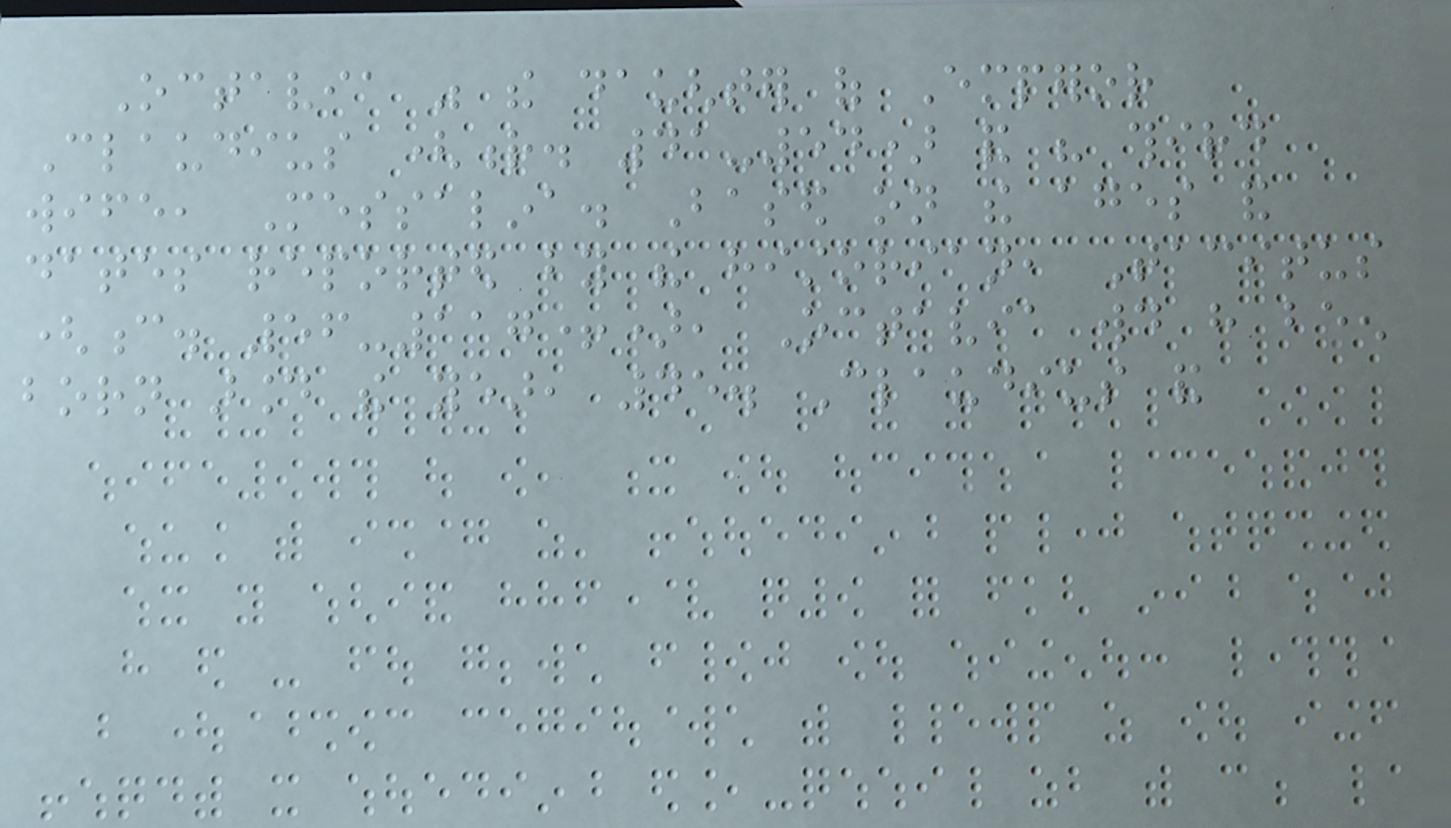Octavia was the daughter of Emperor
Claudius (r. 41-54) and his third
wife, Messalina. Based on the ages and
dates reported by the historian, Tacitus
(c. 56-117+), Octavia would have been
born around the year, 45. Claudius and
